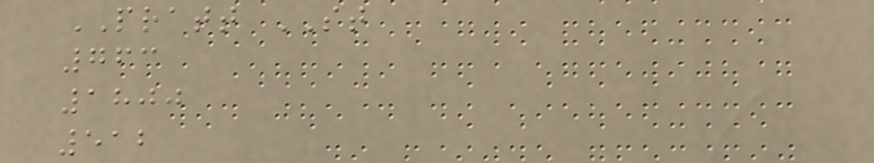PRATT ST
763
1800
512
